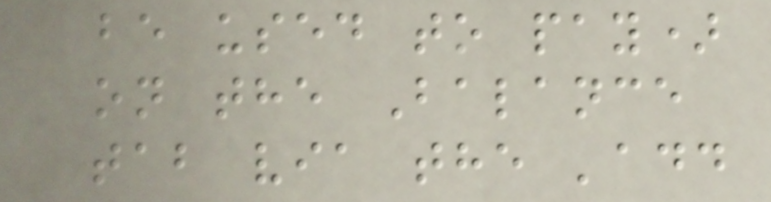be used to pay)
on the Balance
tab via the 'add
